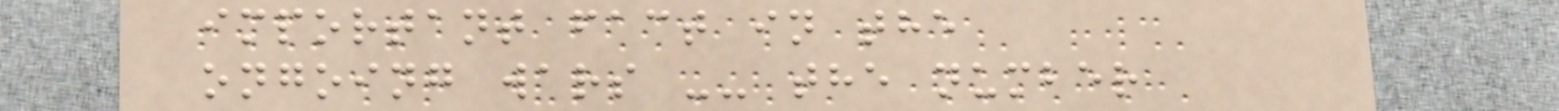important fact in the
ongoing wars -- the number
